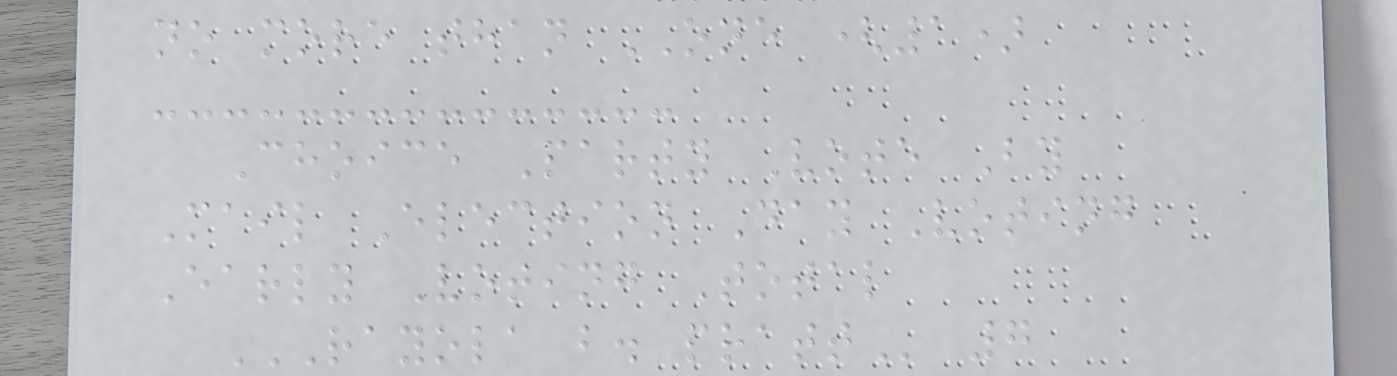no more than ONE (1)
Choice Party Vote By
Mail Election Day Voting
Early Voting Total
RAYOLA B. PRATT 7
